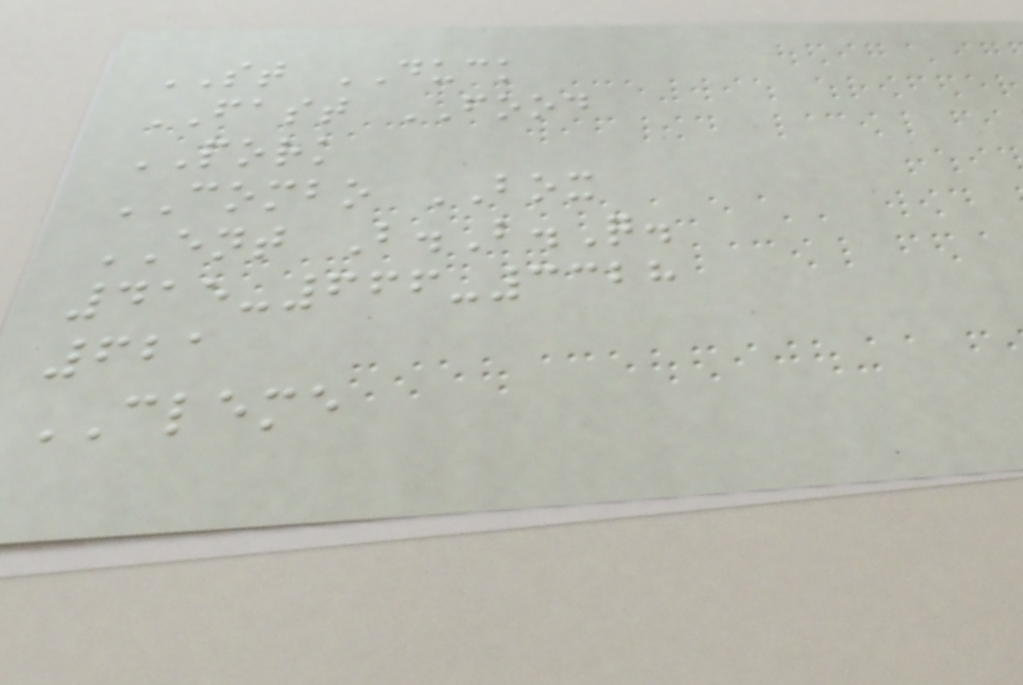ST DUCK
FAST FOOD
PORK
COMBO BOX
ENT B.B.Q.
415-666-3328
621
CLEME
